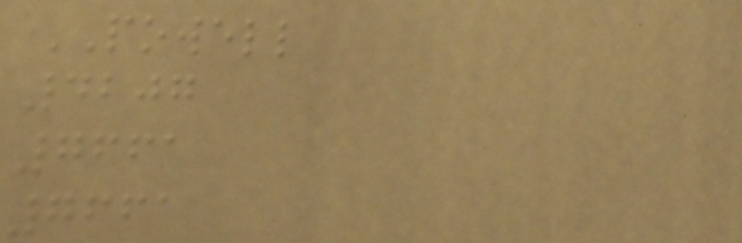POWELL
4207
7661
7661
